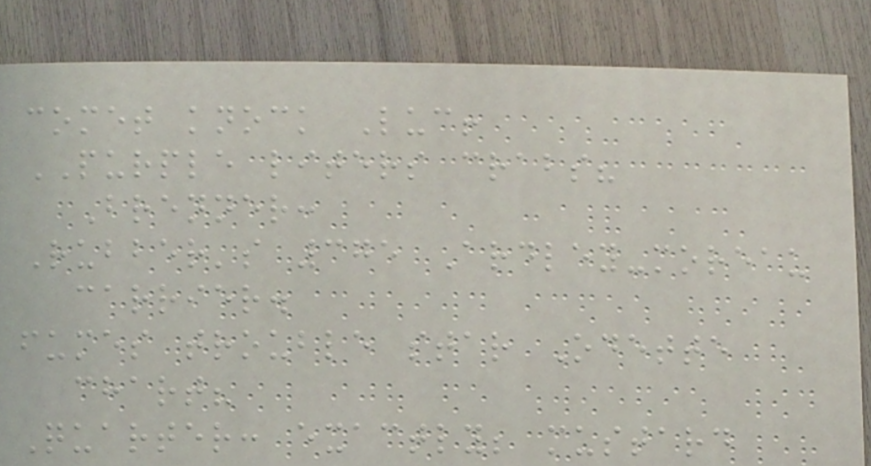comet knock Luc!
PURPLE liters crabs?
Brenner:
Rubber's 375 Ardley-moreau
carrier.
fumes trouble star Odette
chart?
Quarter: exactly; mustard
